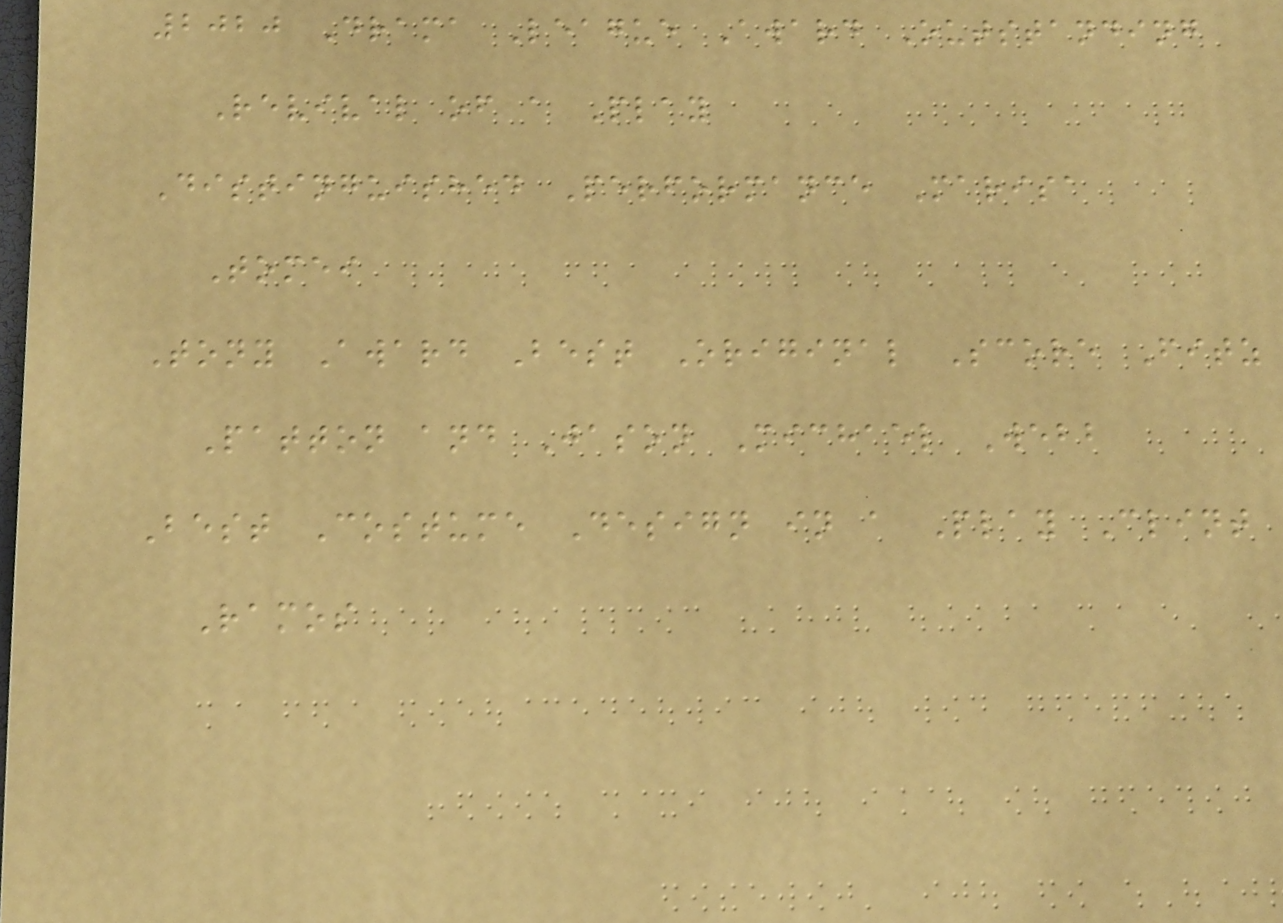2020 Drama League Award Outstanding
Revival of a Play
Distinguished Performance Marisa
Tomei
Tony Award Best Original Score Fitz
Patton and Jason Michael Webb
Best Costume Design in a Play Clint
Ramos
